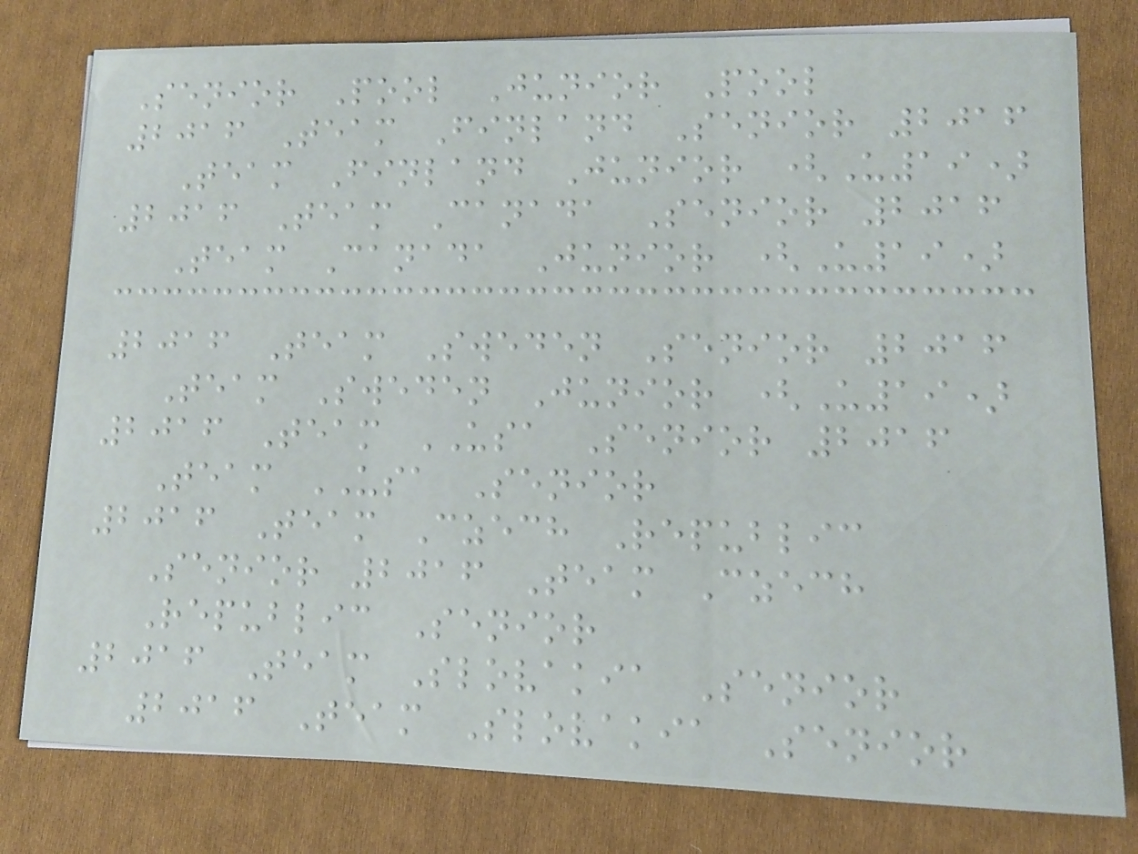Senior Pool Junior Pool
2016 Team Finland Senior 2016
Team Finland Junior (U19)
2016 Team Canada Senior 2016
Team Canada Junior (U19)
2016 Team Sweden Senior 2016
Team Sweden Junior (U19)
2016 Team USA Senior 2016
Team USA Senior
2016 Team Czech Republic
Senior 2016 Team Czech
Republic Senior
2016 Team Slovakia Senior
2016 Team Slovakia Senior
